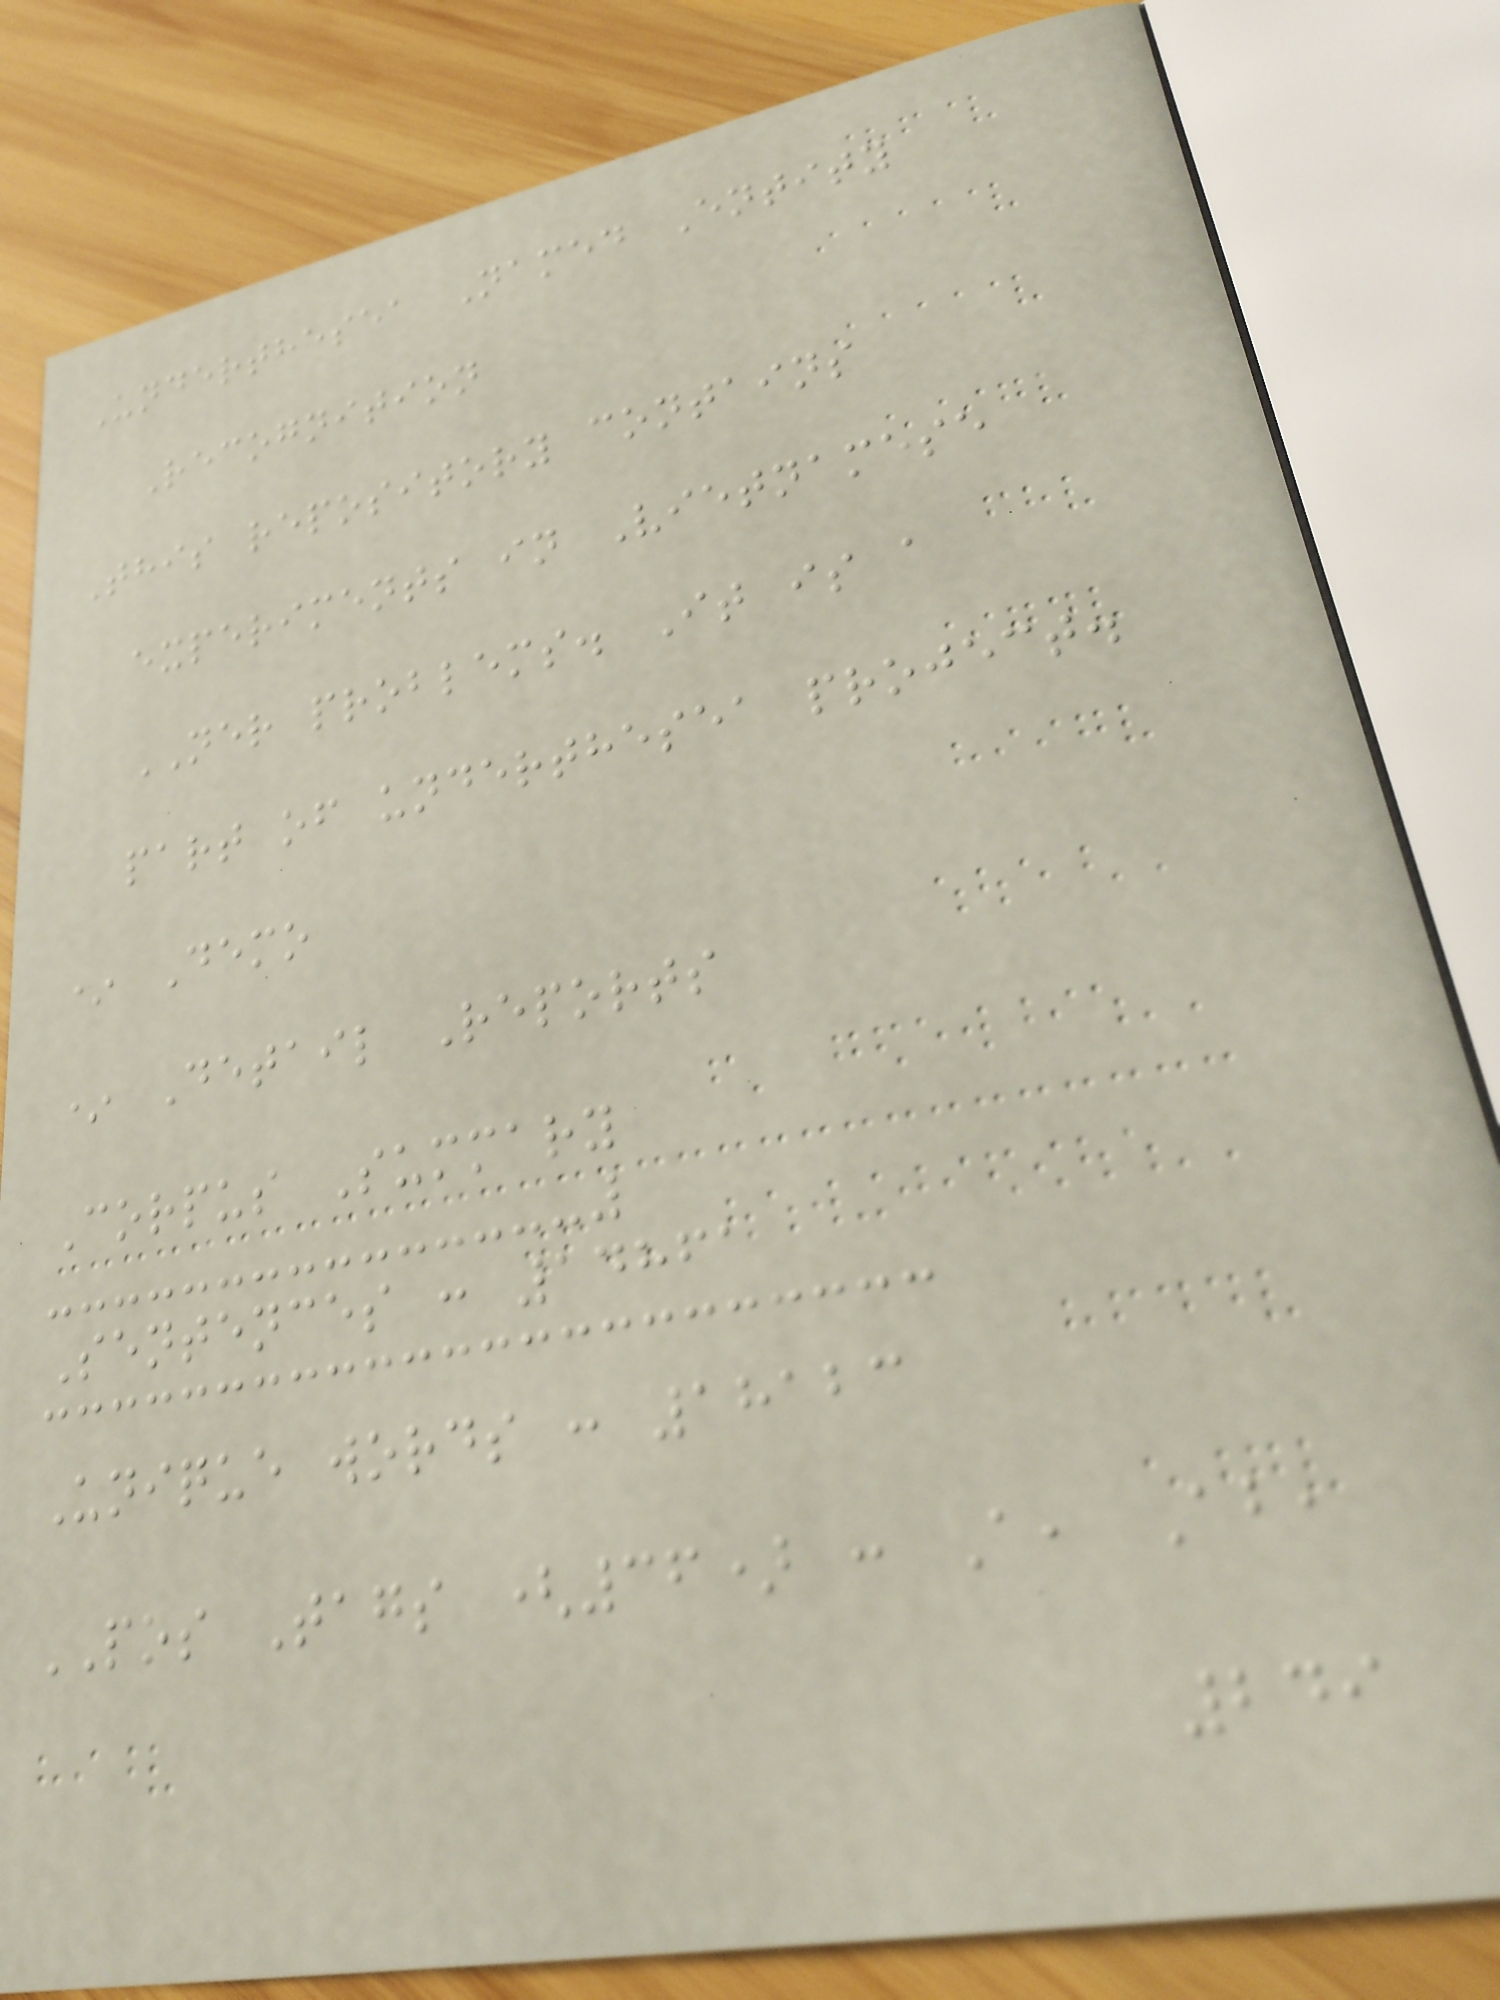Underthesea Named Entity
Recognition
This repository contains
experiments in Vietnamese
NER problems. It is a
part of underthesea project.
* Demo
* Detail Reports
Corpus Summary
Sentences : 14861
Unique words : 18123
POS Tags (36) : A, Ab,
249
